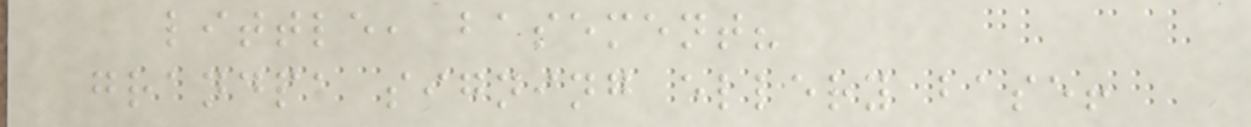little, basement?
grandpa signing ellery base!
